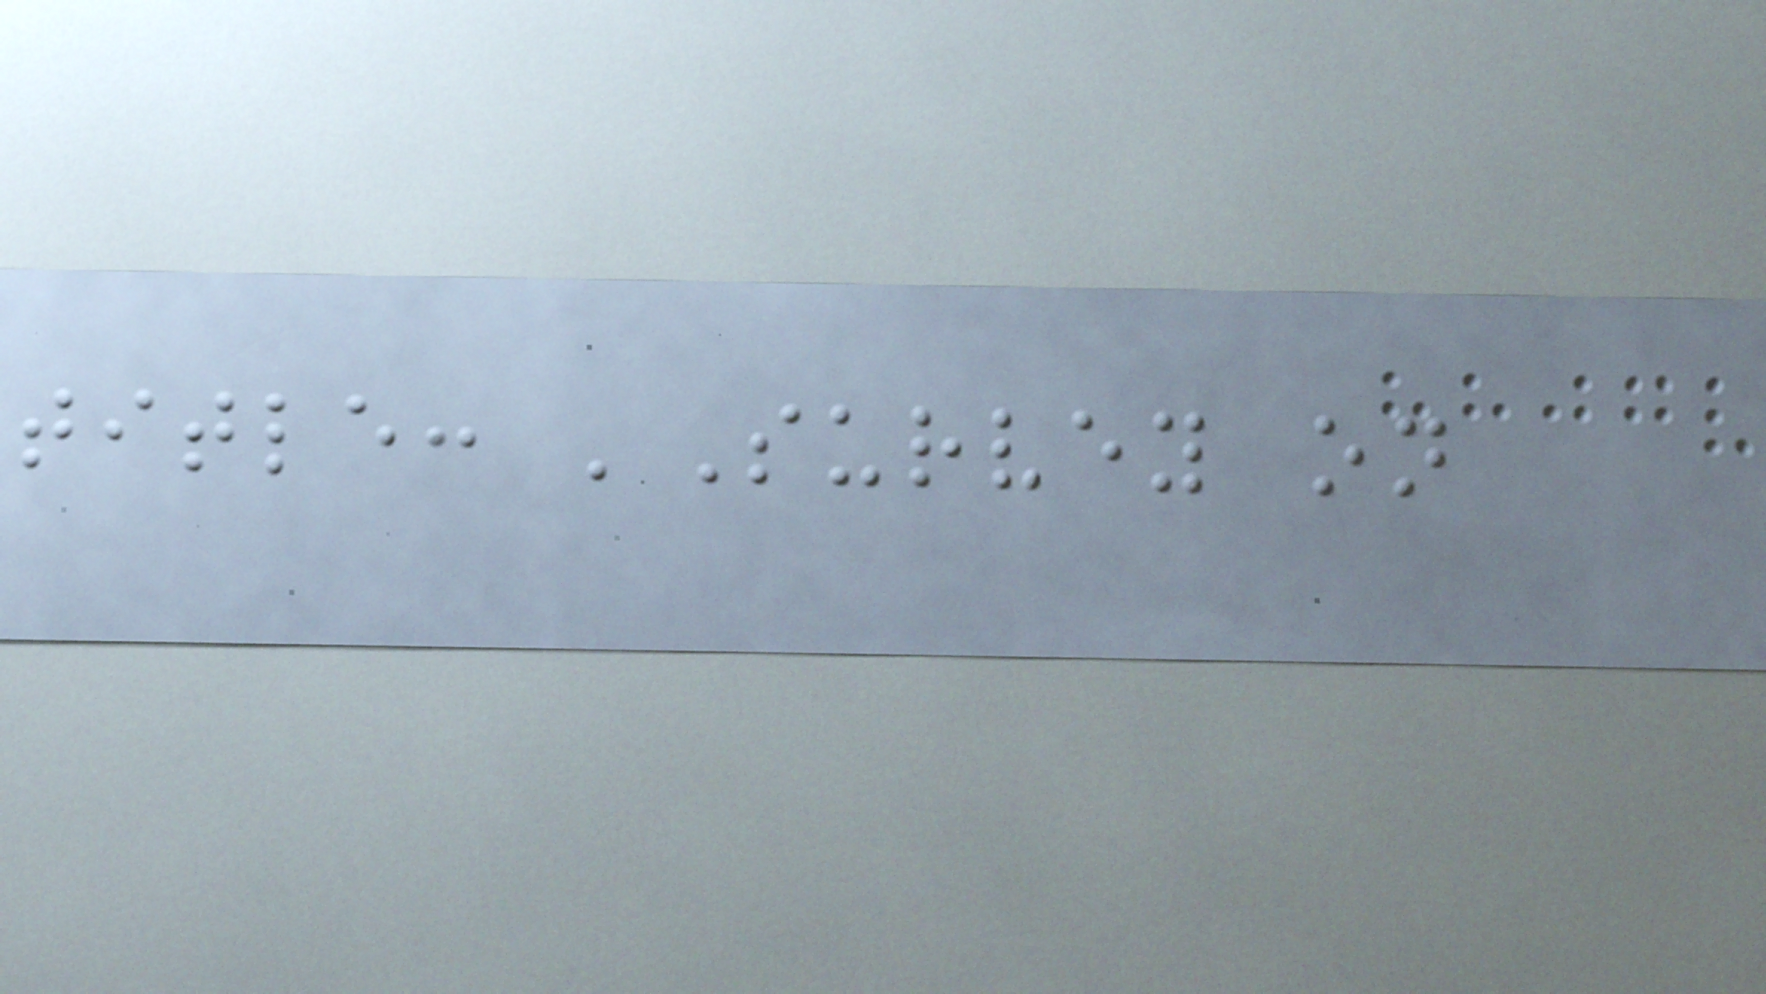title: 'Survey on
